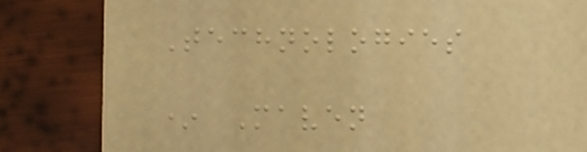Technologies
* Maven
